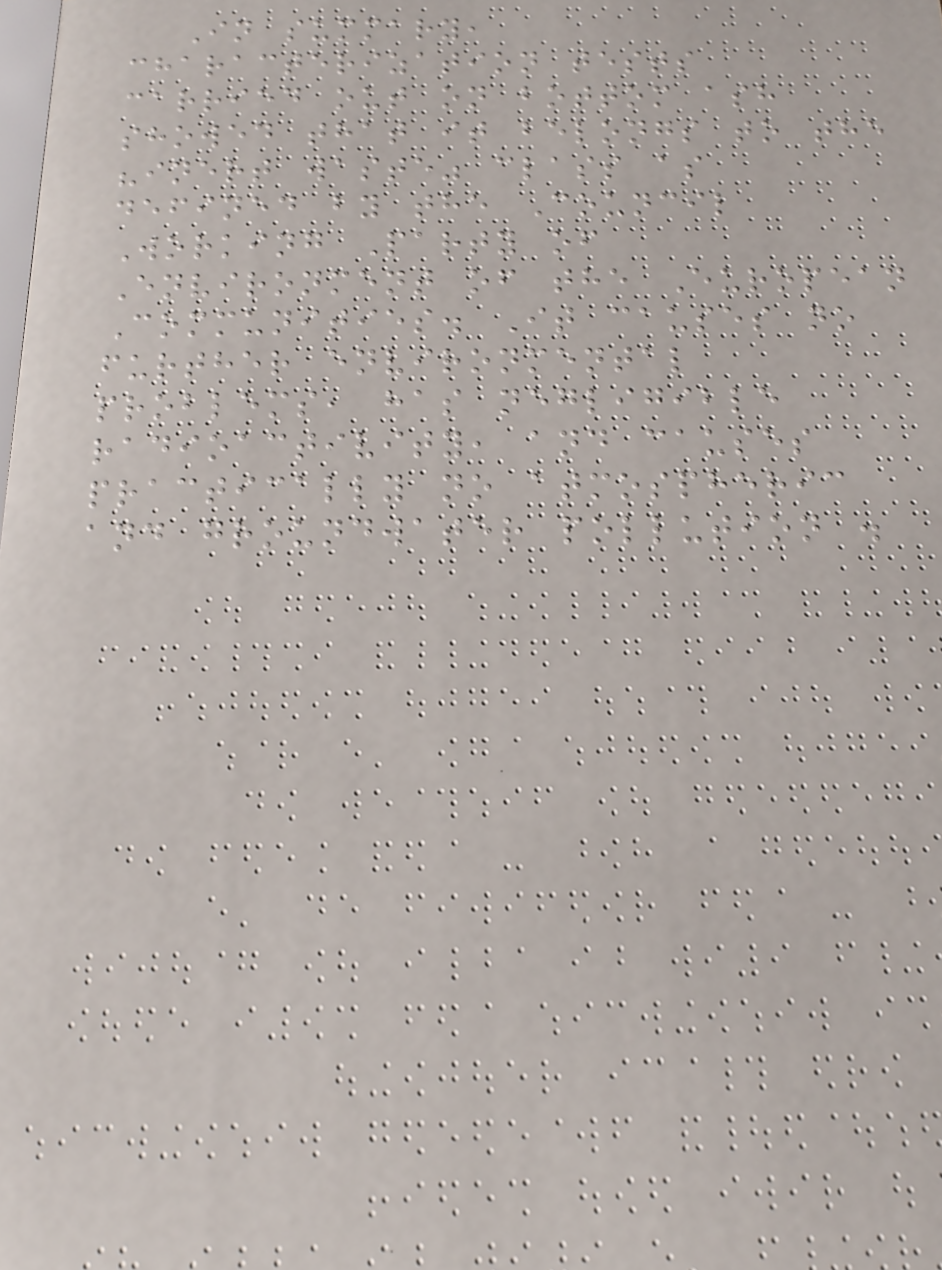In summary,
characterization tests
carried out on bottom ash
showed that it belongs to the
"inert waste" class as
defined by the Council
Working Party of
Environment of the European
Communities. It causes no
further environmental
problems, has negligible
radioactivity, and causes
practically no atmospheric
and groundwater pollution .
